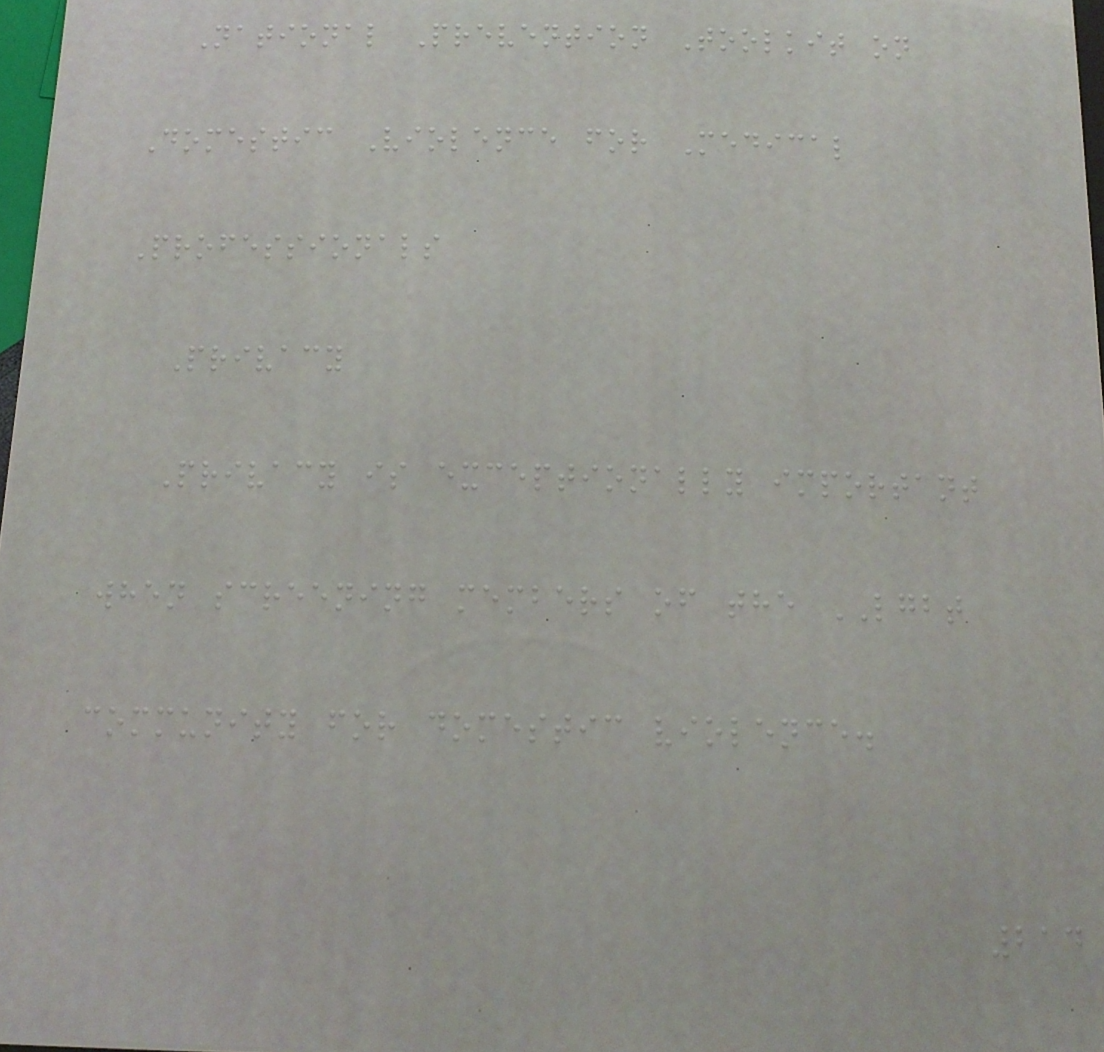National Prevention Toolkit on
Domestic Violence for Medical
Professionals
Privacy
Privacy is exceptionally important
when screening members of the LGBT
community for domestic violence.
214
